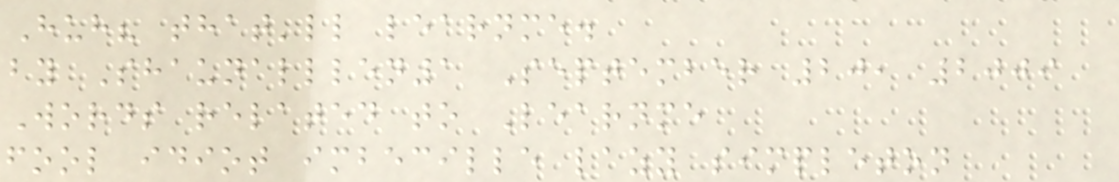Huh? that'll learnme.
by Shaunalllen1 September 20, 2009
Words related to Learnme
fool idiot imbecille lazy simpleton
